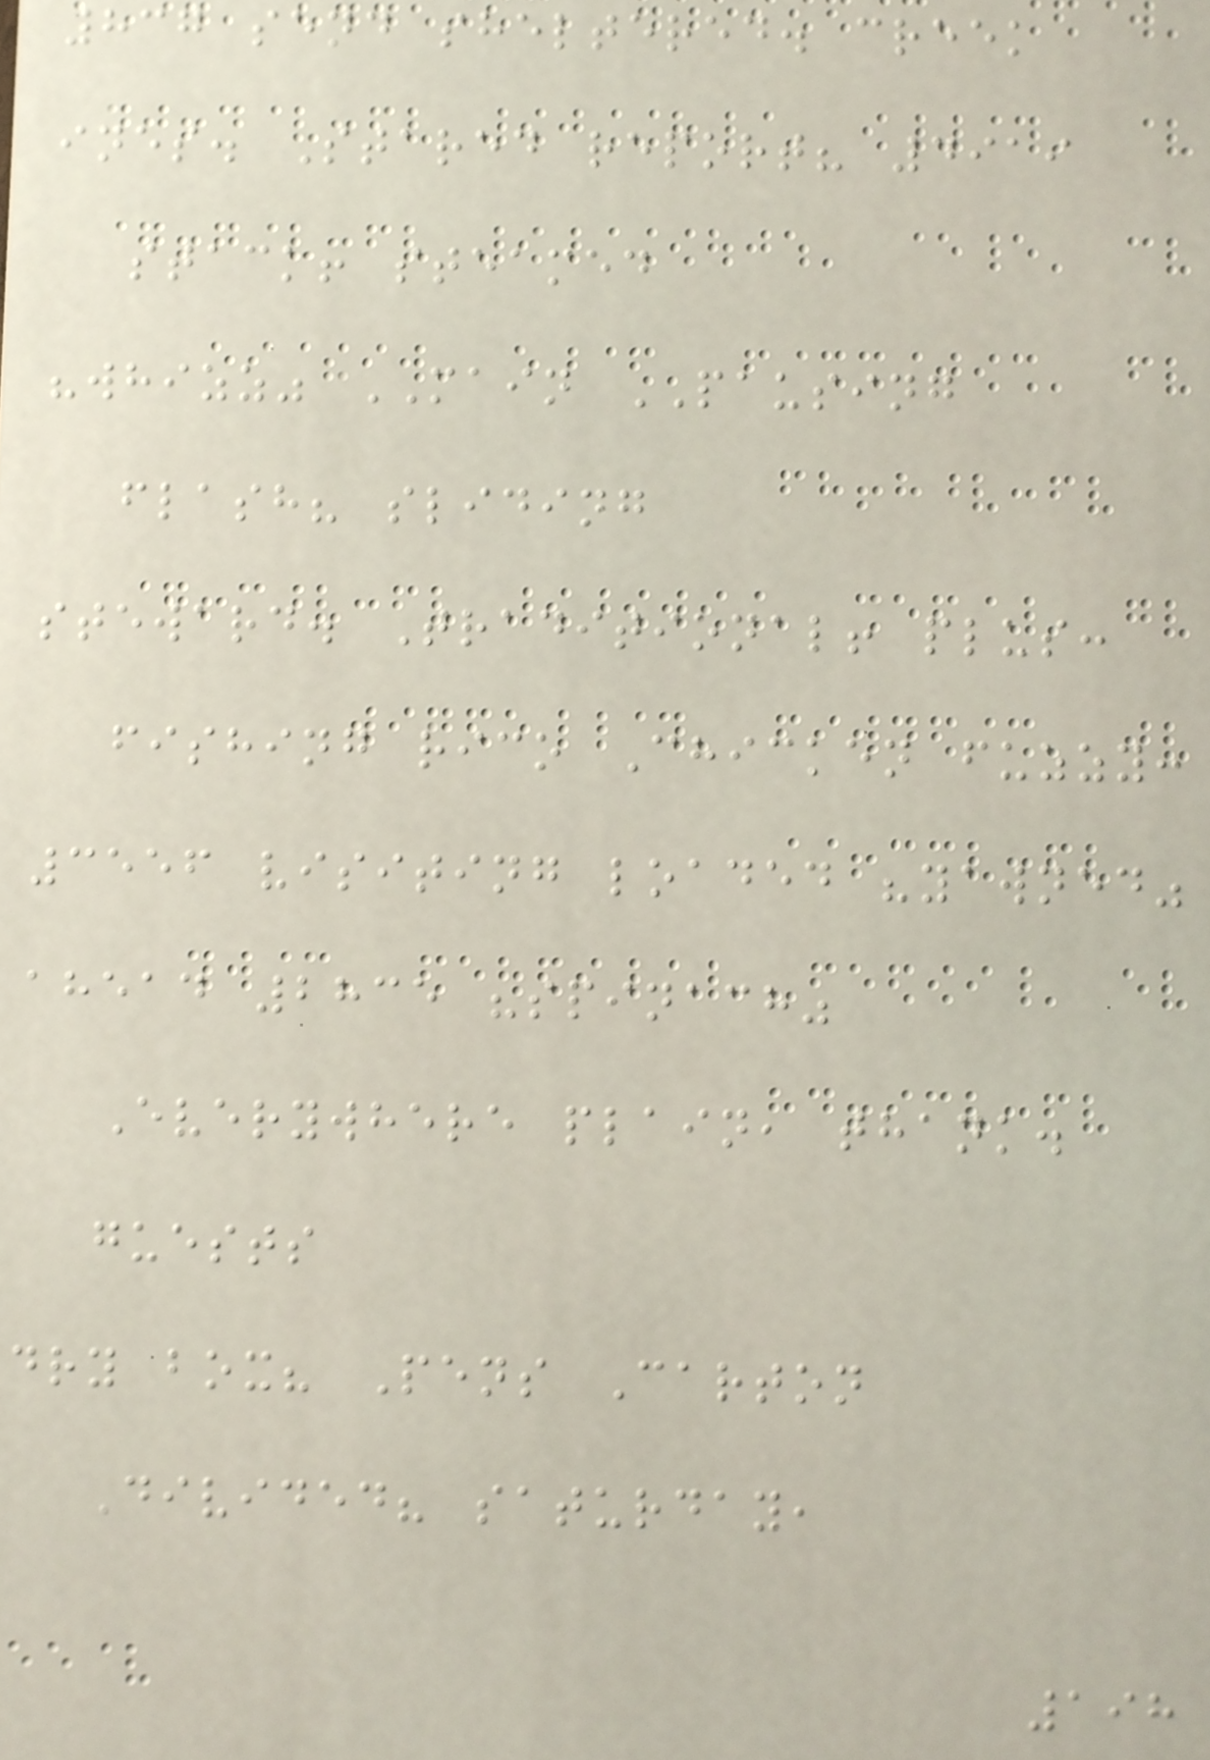837 send sheltered. creek
ines. Stared report? 4919
stack! steamed
"whizz" MAIN PAUSING
flash? sliding
steward. Traditional! plus:
fishing rico Chicken fuzzy:
3556 visiting loaded "yawned"
ahead 2835 "spinach"
Everywhere plain, thank.
guests
dry box? Pens Carton
Divided? saturday,
198
